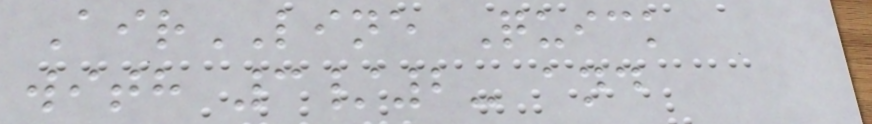AirLINE Quick
with 3/2- and
